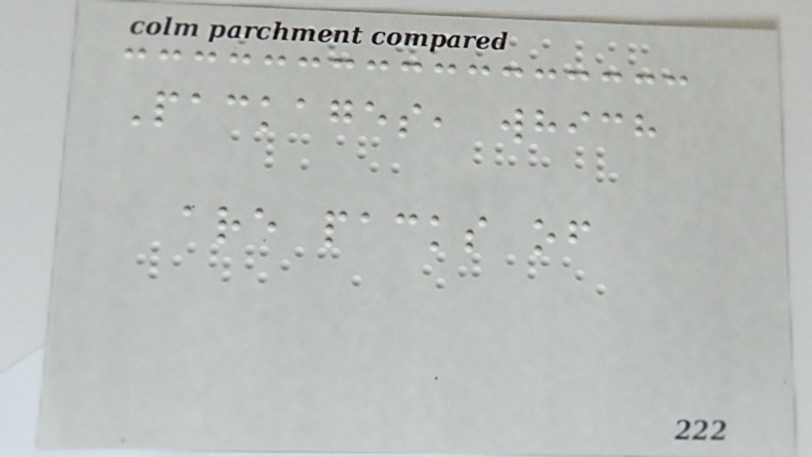Packages, which
are packs of
